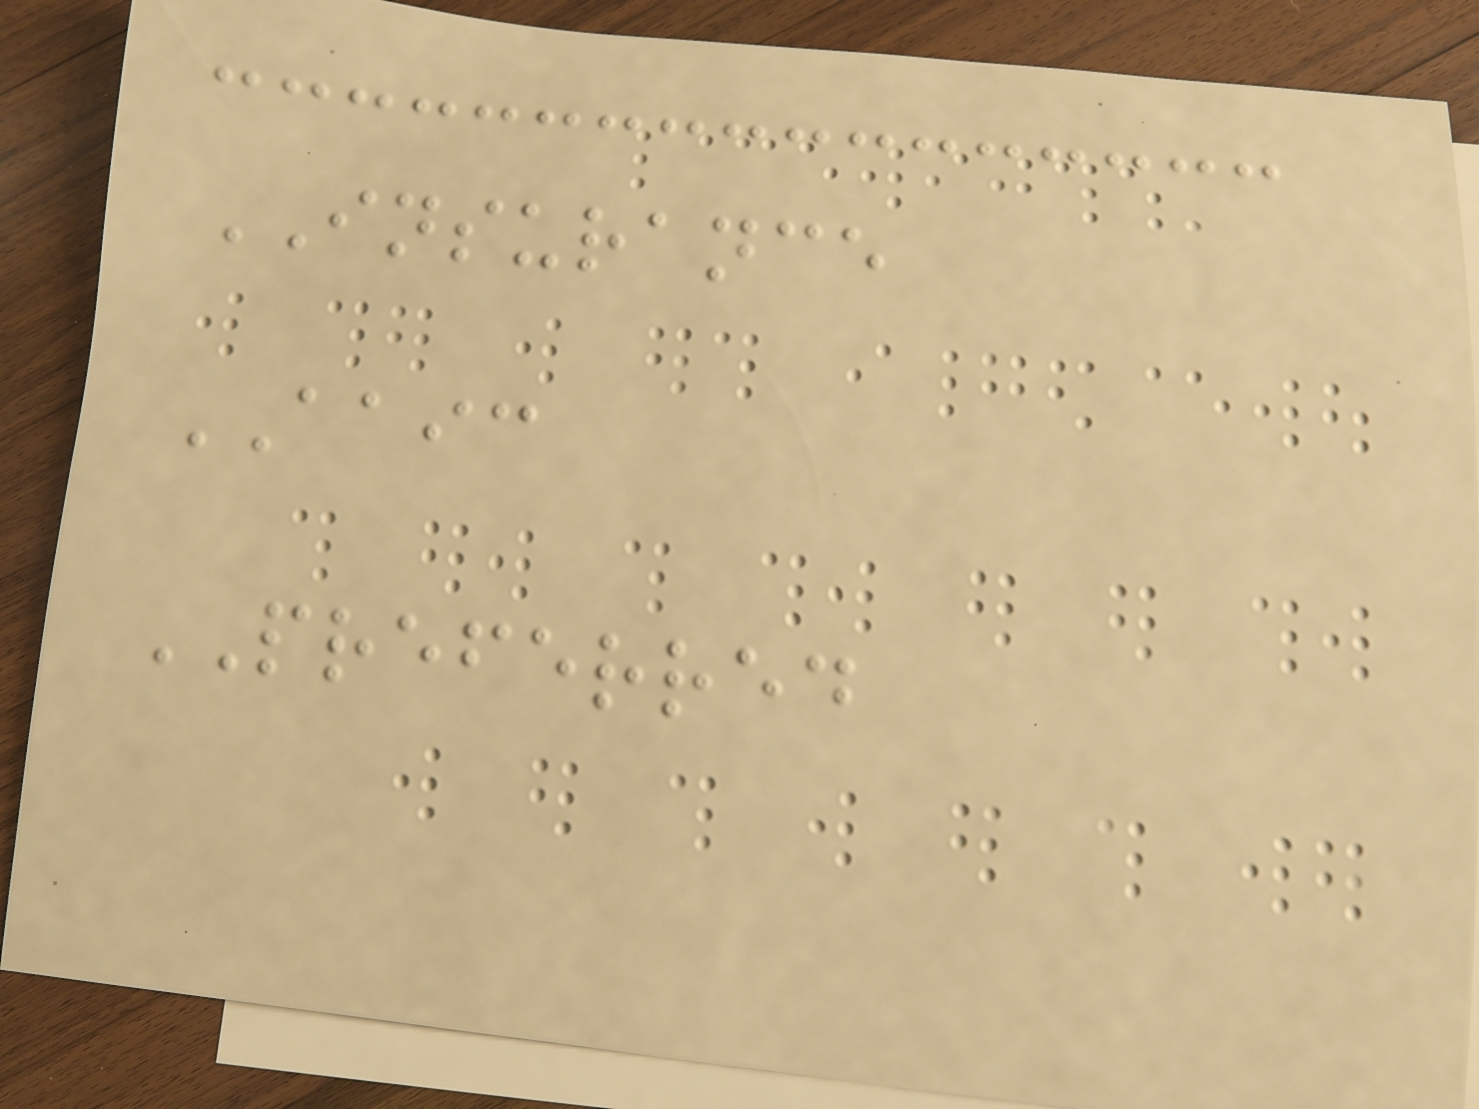INSURANCE
AAIC
PREFERRED
